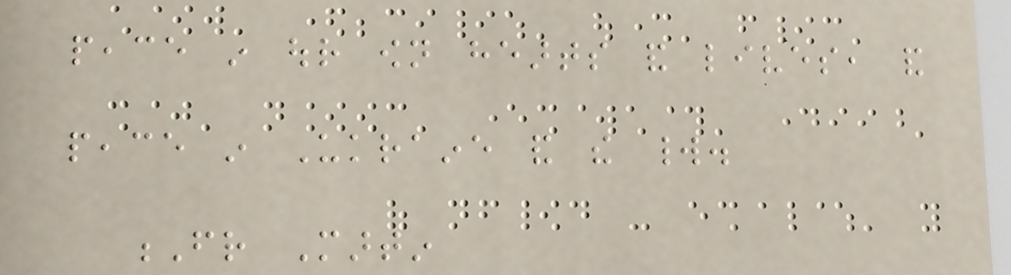peace in our own hearts and lives, and
peace in Ukraine and the world.
Fr Martin
